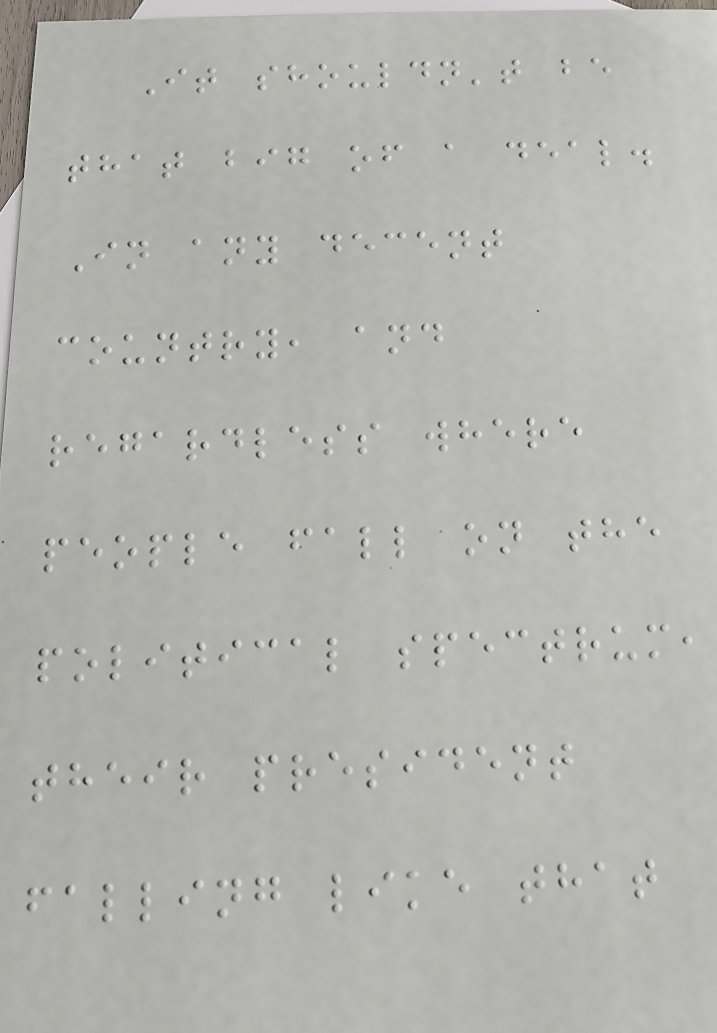It shouldn't be
that big of a deal.
In any decent
country, and
regardless where
people fall on the
political spectrum,
their president
falling like that
